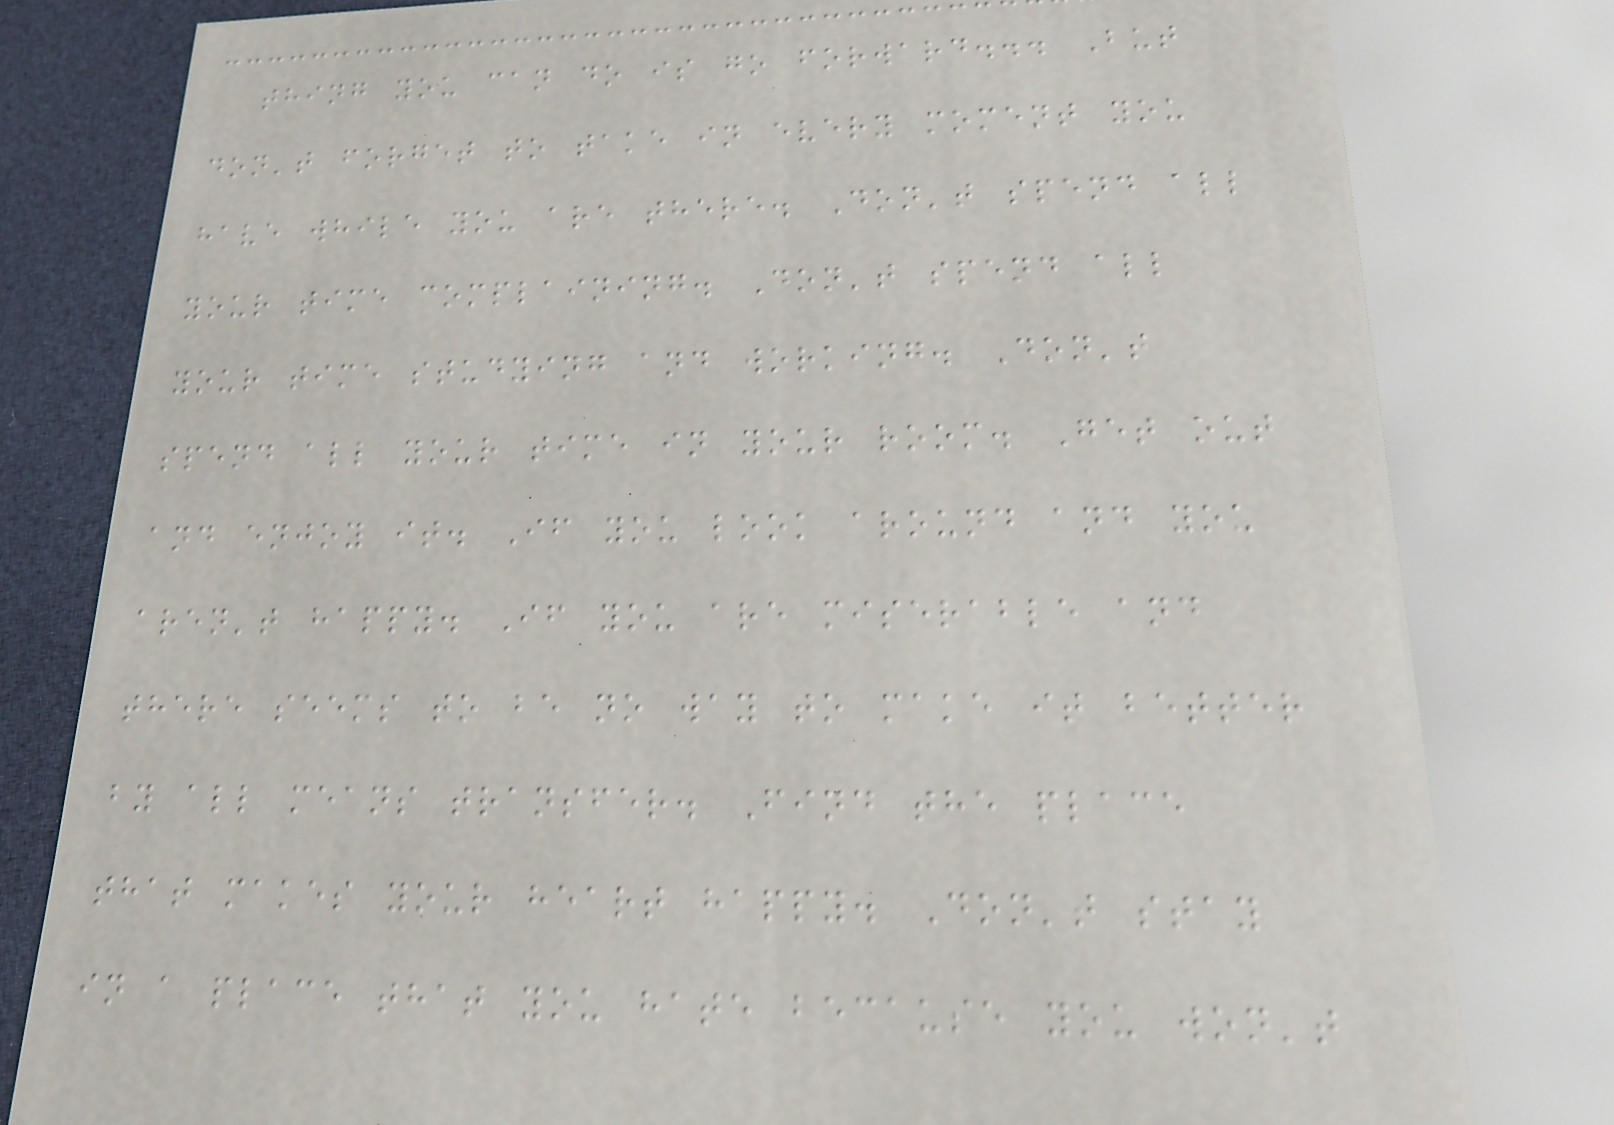thing you can do is go forward... But
don't forget to take in every moment you
have while you are there. Don't spend all
your time complaining. Don't spend all
your time studying and working. Don't
spend all your time in your room. Get out
and enjoy it. If you look around and you
aren't happy. If you are miserable and
there seems to be no way to make it better
by all means transfer. Find the place
that makes your heart happy. Don't stay
in a place that you hate because you won't
